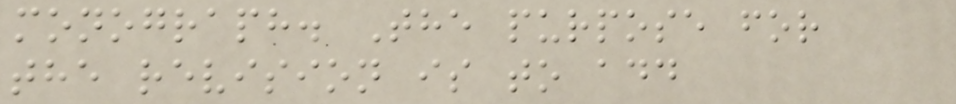monograph. The purpose for
the revision is to add
